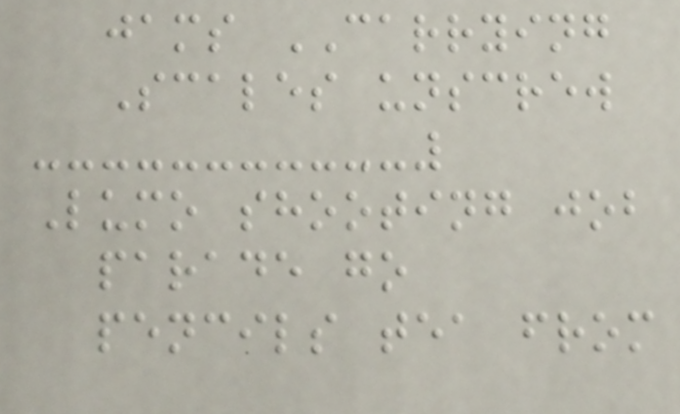jams CARRYING
Scales unscrew
Lumo shooting job
parade go
pencils tea from
